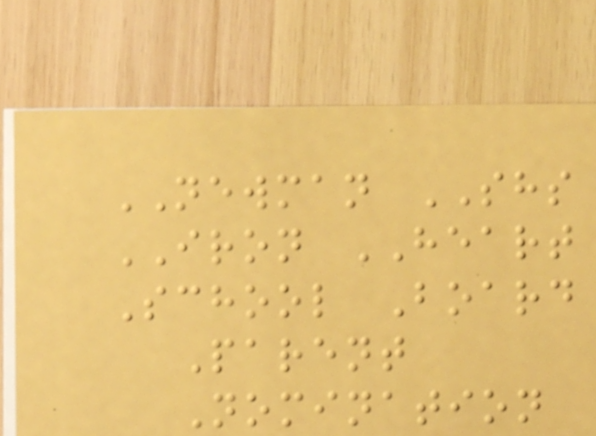NEWMAN SHS
IRON HEART
School Board
Parent
Nomination
